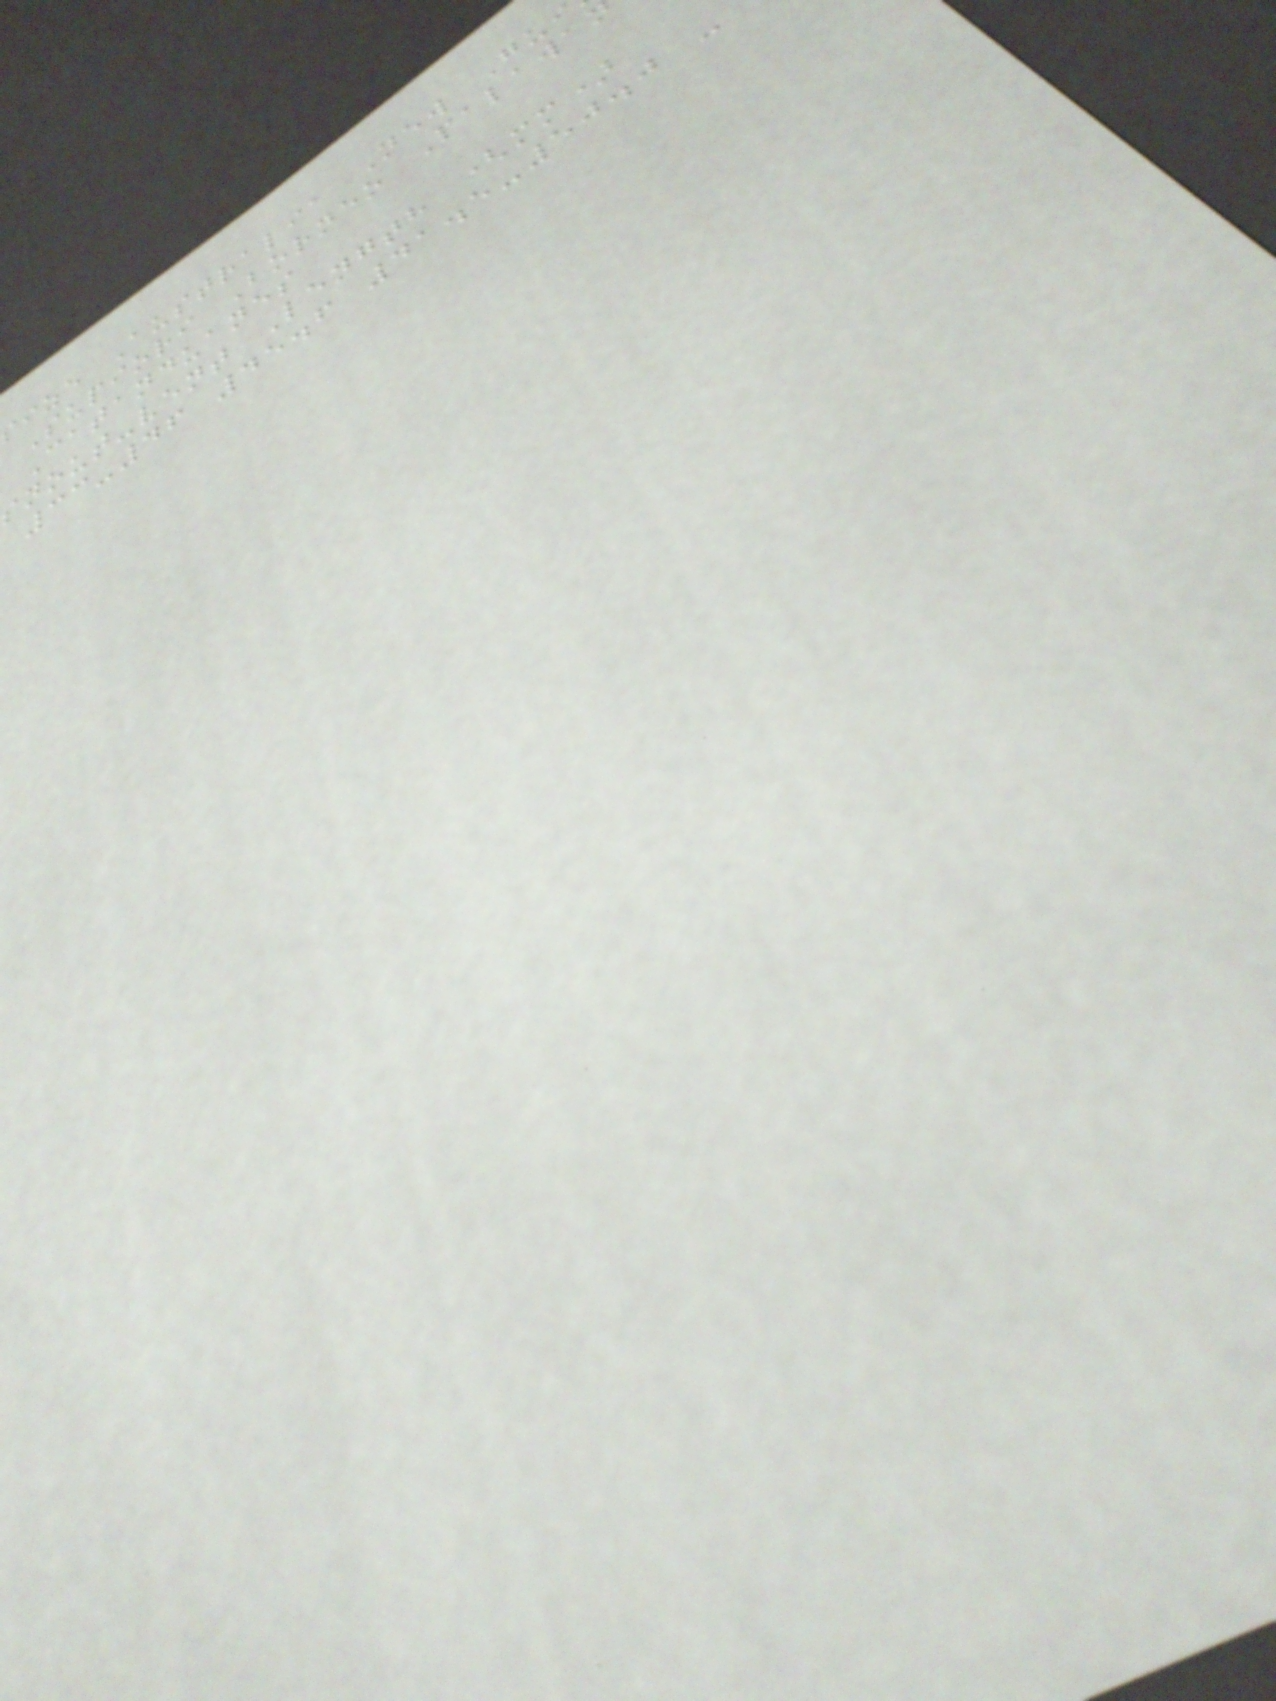size Australia New Gui
Supiori Borneo Palawa
Catanduanes
snout-vent Length (mm)
33-46 45.6 41.5-50.0 -
